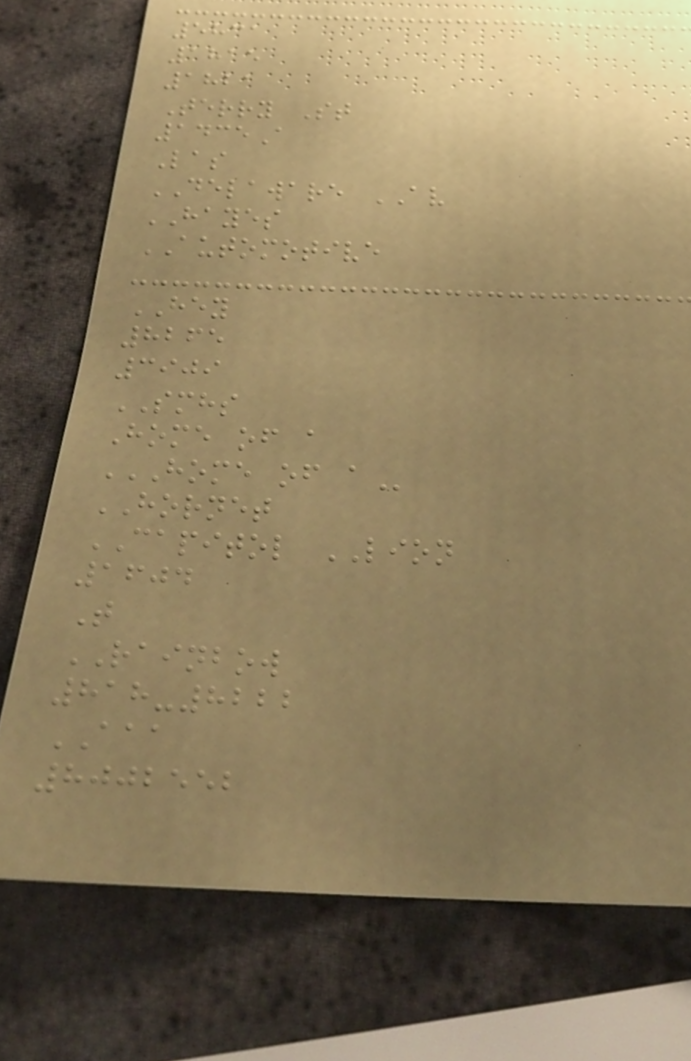5831
1815
1821
Terry St
1435A
Las
DELAWARE AV
HAYES
AUTOMOTIVE
HEY
8265
3909
SMHS
Home of a
HOME OF A
HORNET
CAPITOL LION
1604
T
RAINBOW
818-8222
AAA
8002552
